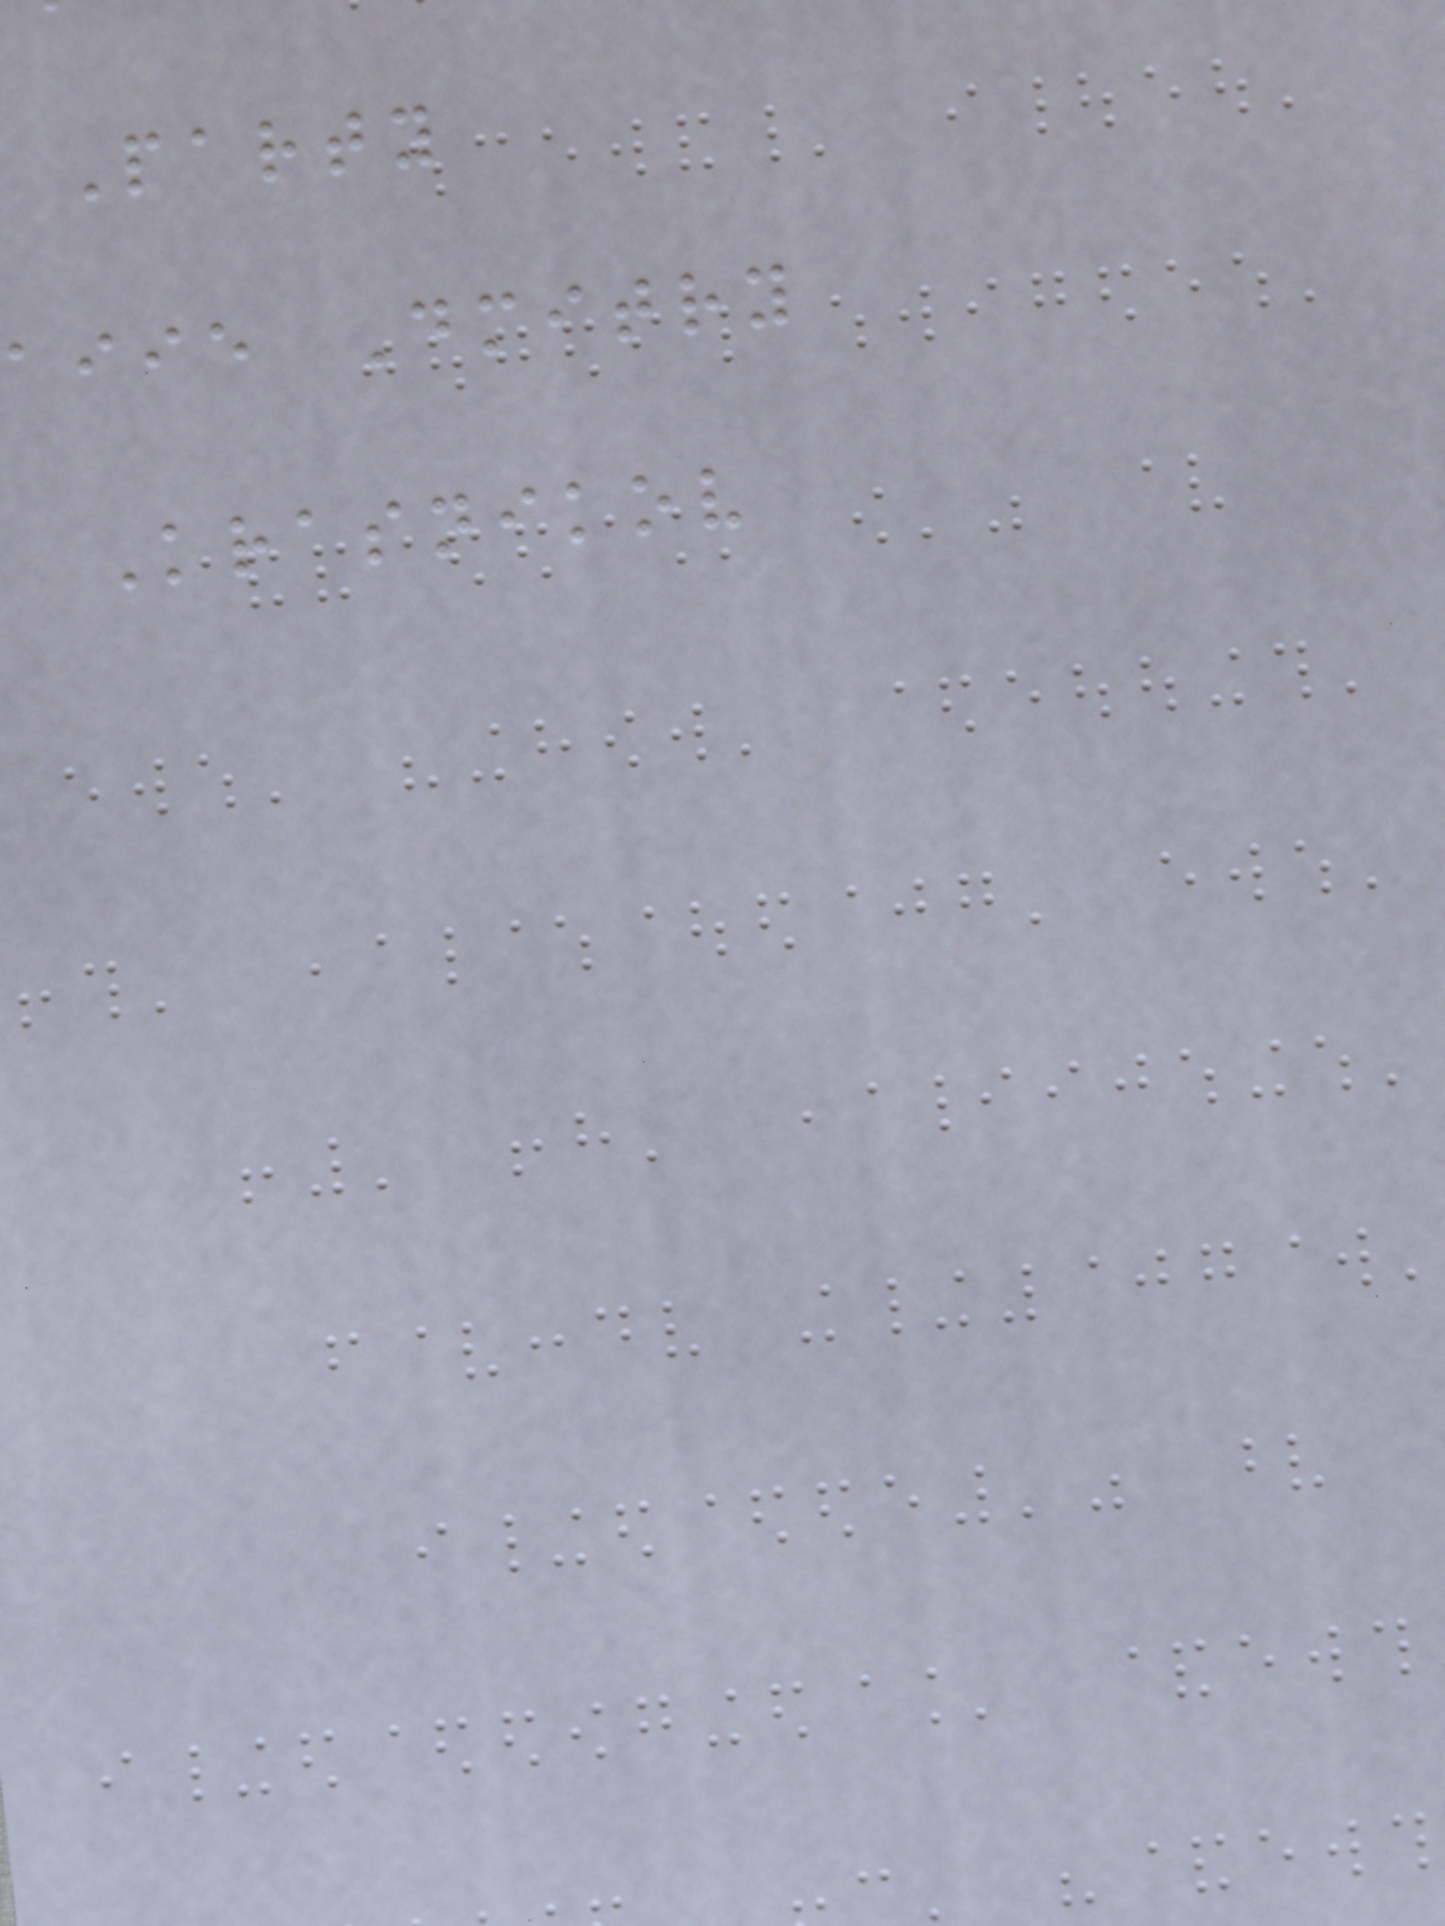Party
aiie Dmitry
Krasnikov
